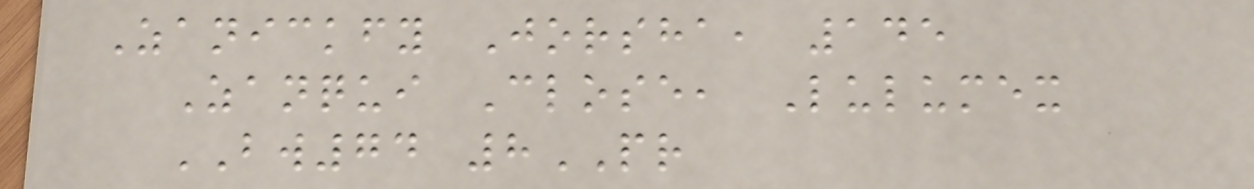Zanickfy Jorsha, 145
Zanqui Close, Lulumex
BW74 8PR
